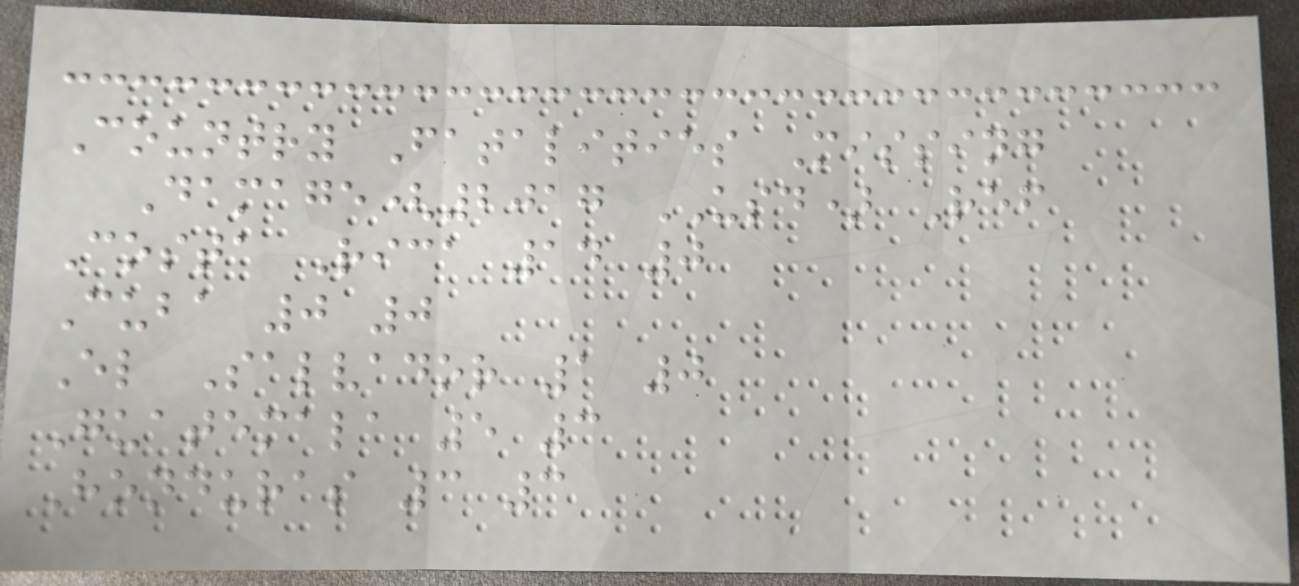Country Fatalities Missing
Damage(2017 USD) Ref
Costa Rica 14 0
Cuba 0 0
El Salvador 1 0
Guatemala 5 3
Honduras 3 3
